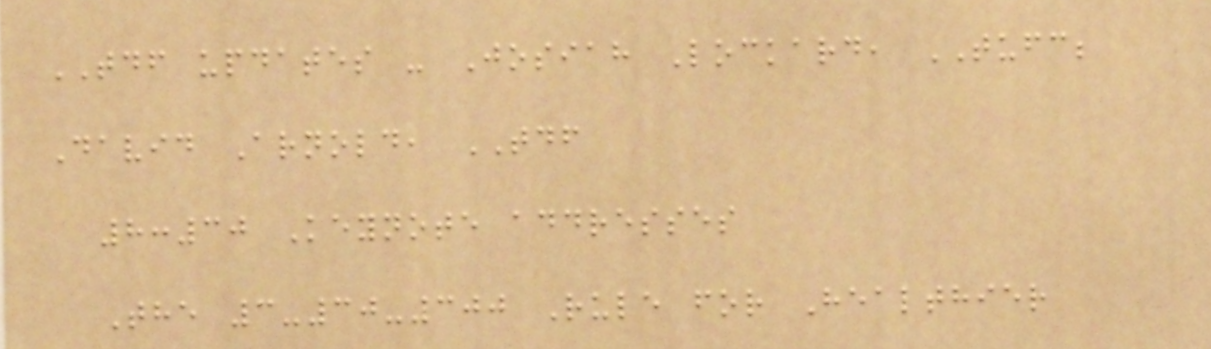TDF updates - Josiah Lockard, TUFC;
David Arnold, TDF
8:30 Keynote addresses
The 3-30-300 Rule for Healthier
